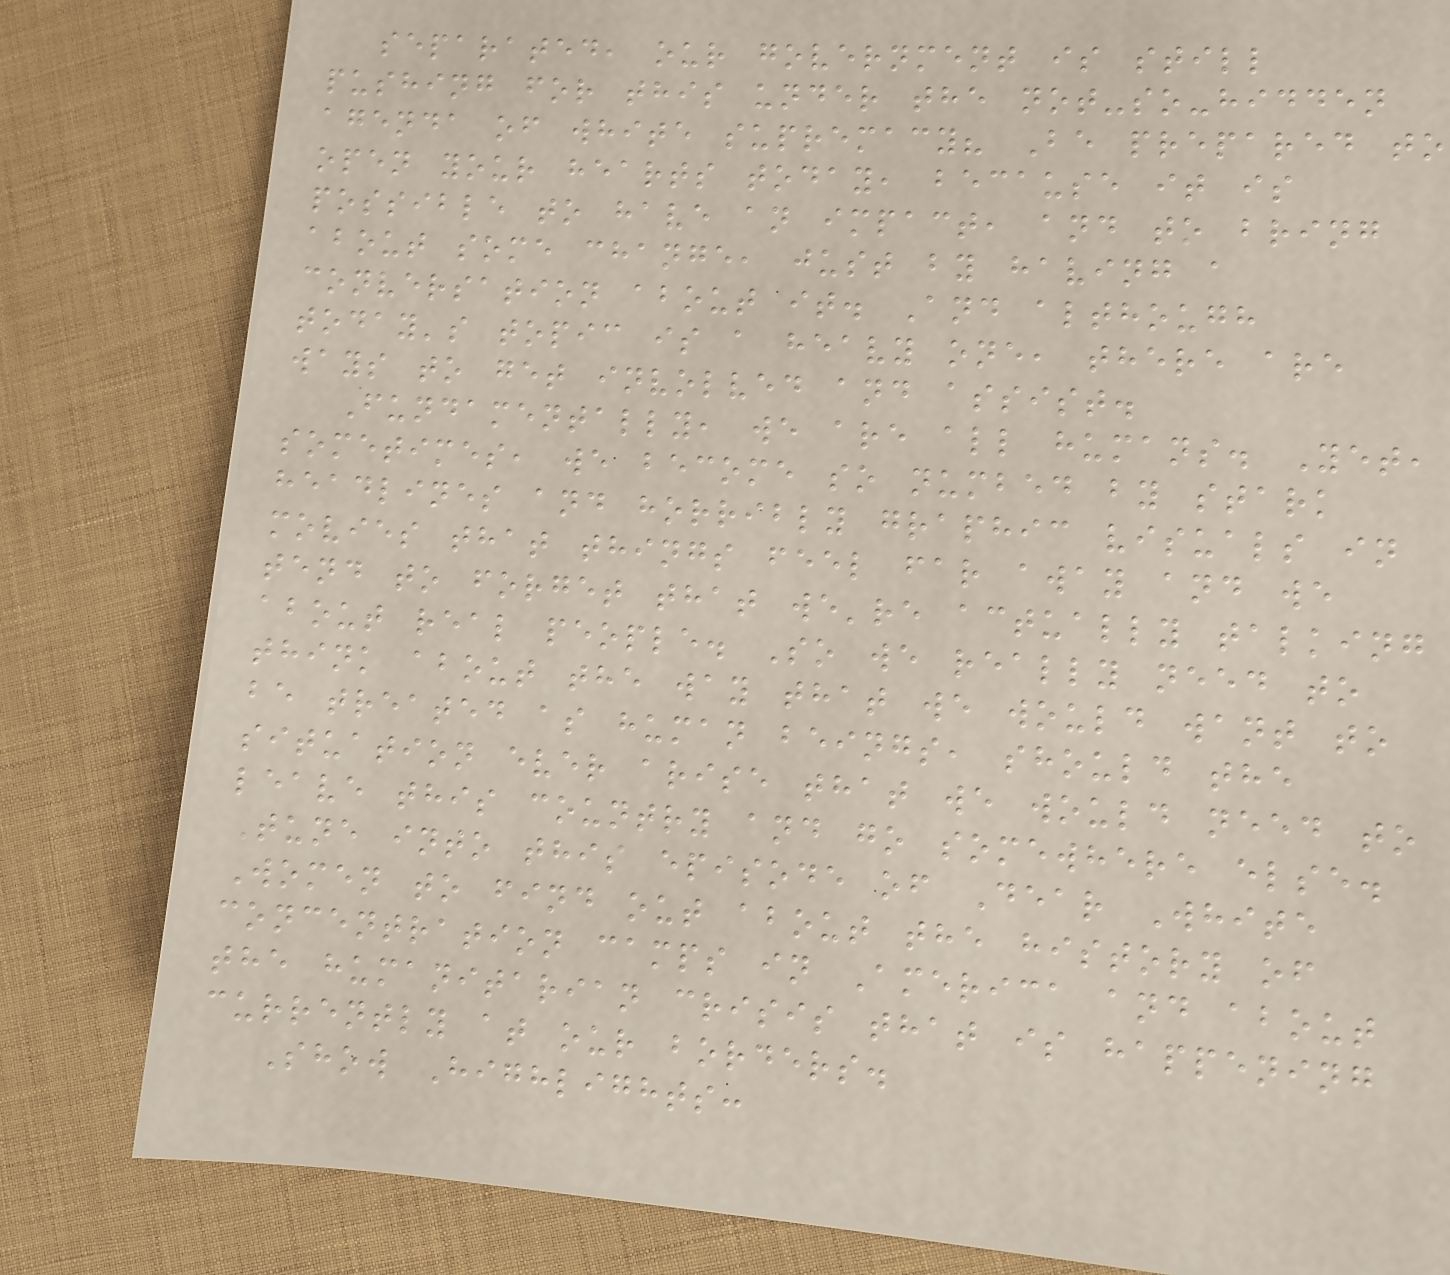separated, our government is still
pushing for this under the not-so-hidden
agenda of white supremacy? Be prepared to
open your hearts today, because it is
possible to have an impact, and to bring
about some change, just by having a
conversation about it. And although
today's topic is a heavy one, there are
ways to get involved and assist.
Fundamentally, we are all humans. Yet,
sometimes, we become so numbed by stark
headlines and horribly graphic visuals in
movies that things feel far away and we
tend to forget that we're actually talking
about real people. So we really need to
think about the way that we would want to
be treated as human beings, should the
situation ever arise that we would need to
leave this country and go somewhere else.
Tune into this episode of Dear White
Women to find out about the history of
concentration camps in America and about
the humanitarian crisis that is happening
currently at our borders.
Show Highlights:
